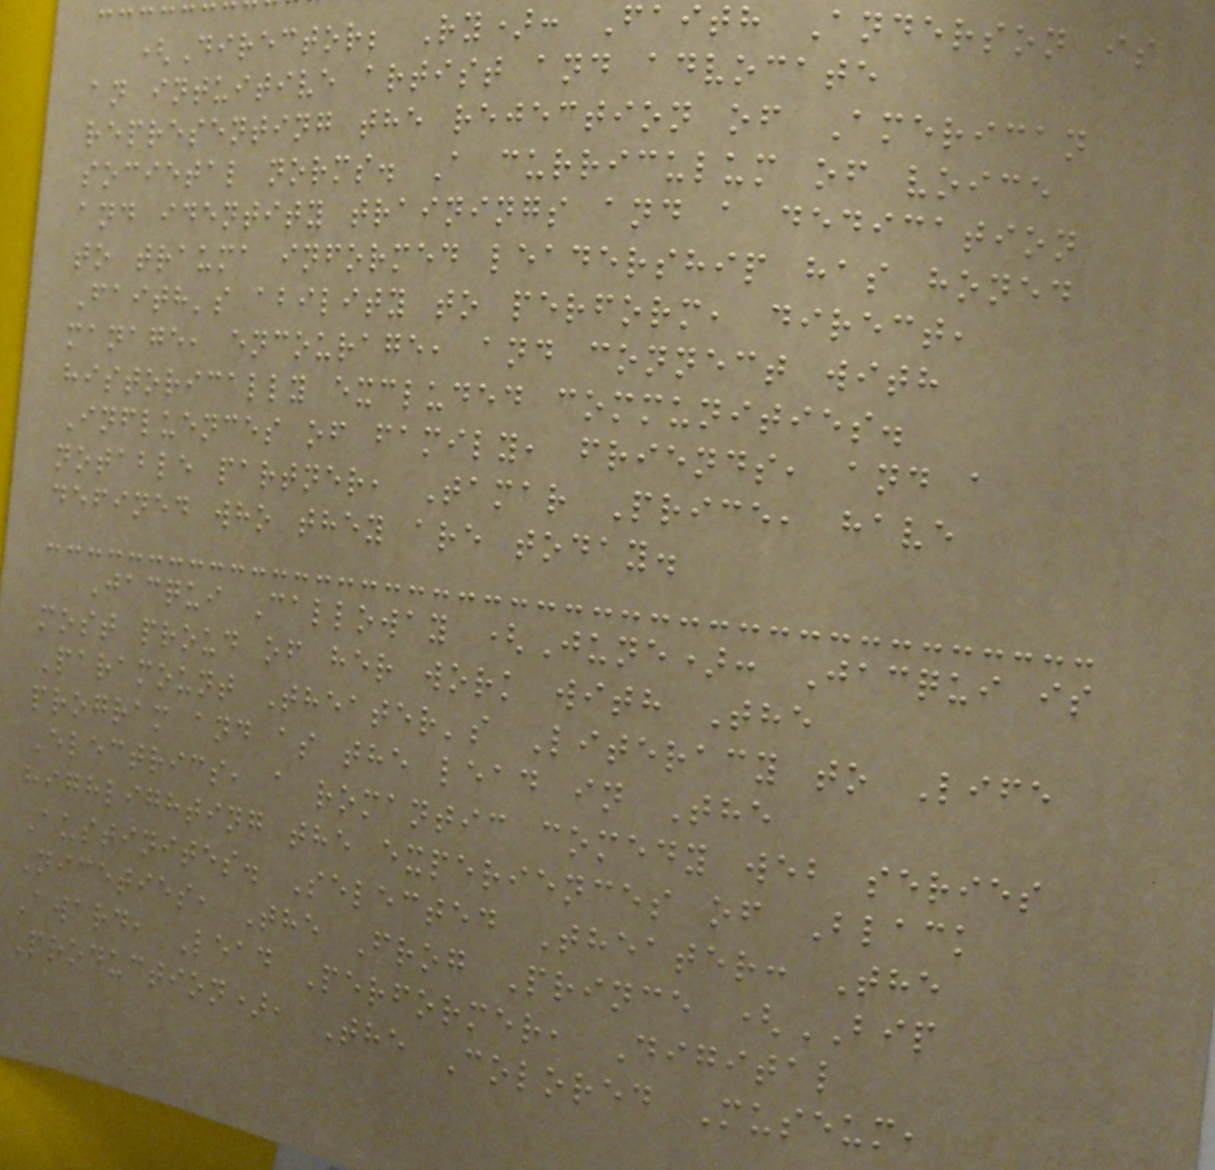(Director; Ry): Faith Anderson is
an intuitive artist and advocate
representing the rejection of American
societal norms. A curriculum of voice
and identity trainings and a dedication
to trauma informed leadership has honed
Faith's ability to perform, direct,
manage, encourage, and connect with
historically excluded communities.
Influences of family, friends, and a
notable partner, Tamar Price, have
defined who they are today.
Jacqui Calloway (June): Jacqui is
most proud of her work with The
Paramount Theater's Literacy to Life
program and as the lead in The
Electrics, a romantic comedy web series
highlighting the experiences of Black
Austinites. Selected Theater: The
Niceties, The Frog Prince (BIP
Award, Lead Performer, Digital
Production), The Colored Museum,
